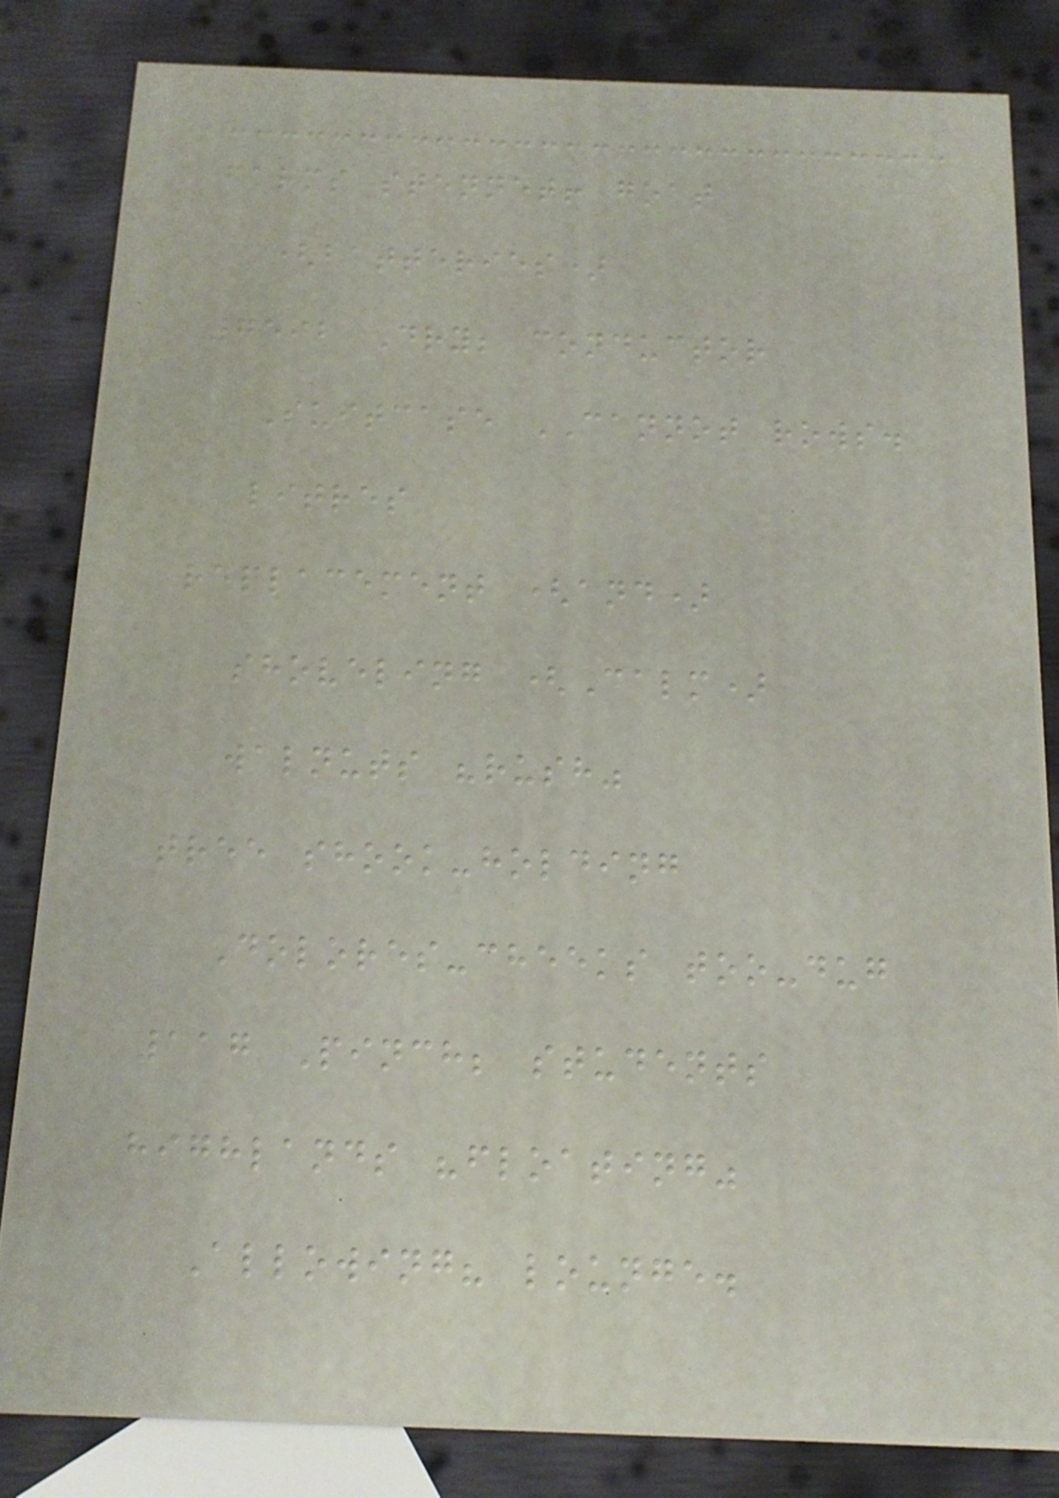farms stennet! goat
(batteries)
7592 Dry; conductor
Suitcase CANNOT rows.
litres
replacement (and)
shoveling (Calm)
walnuts "rush"
tree shook-holding
Dolores-cheeks too-dug
117 Pinch; students
highlands "floating"
Allowing? lounge.
